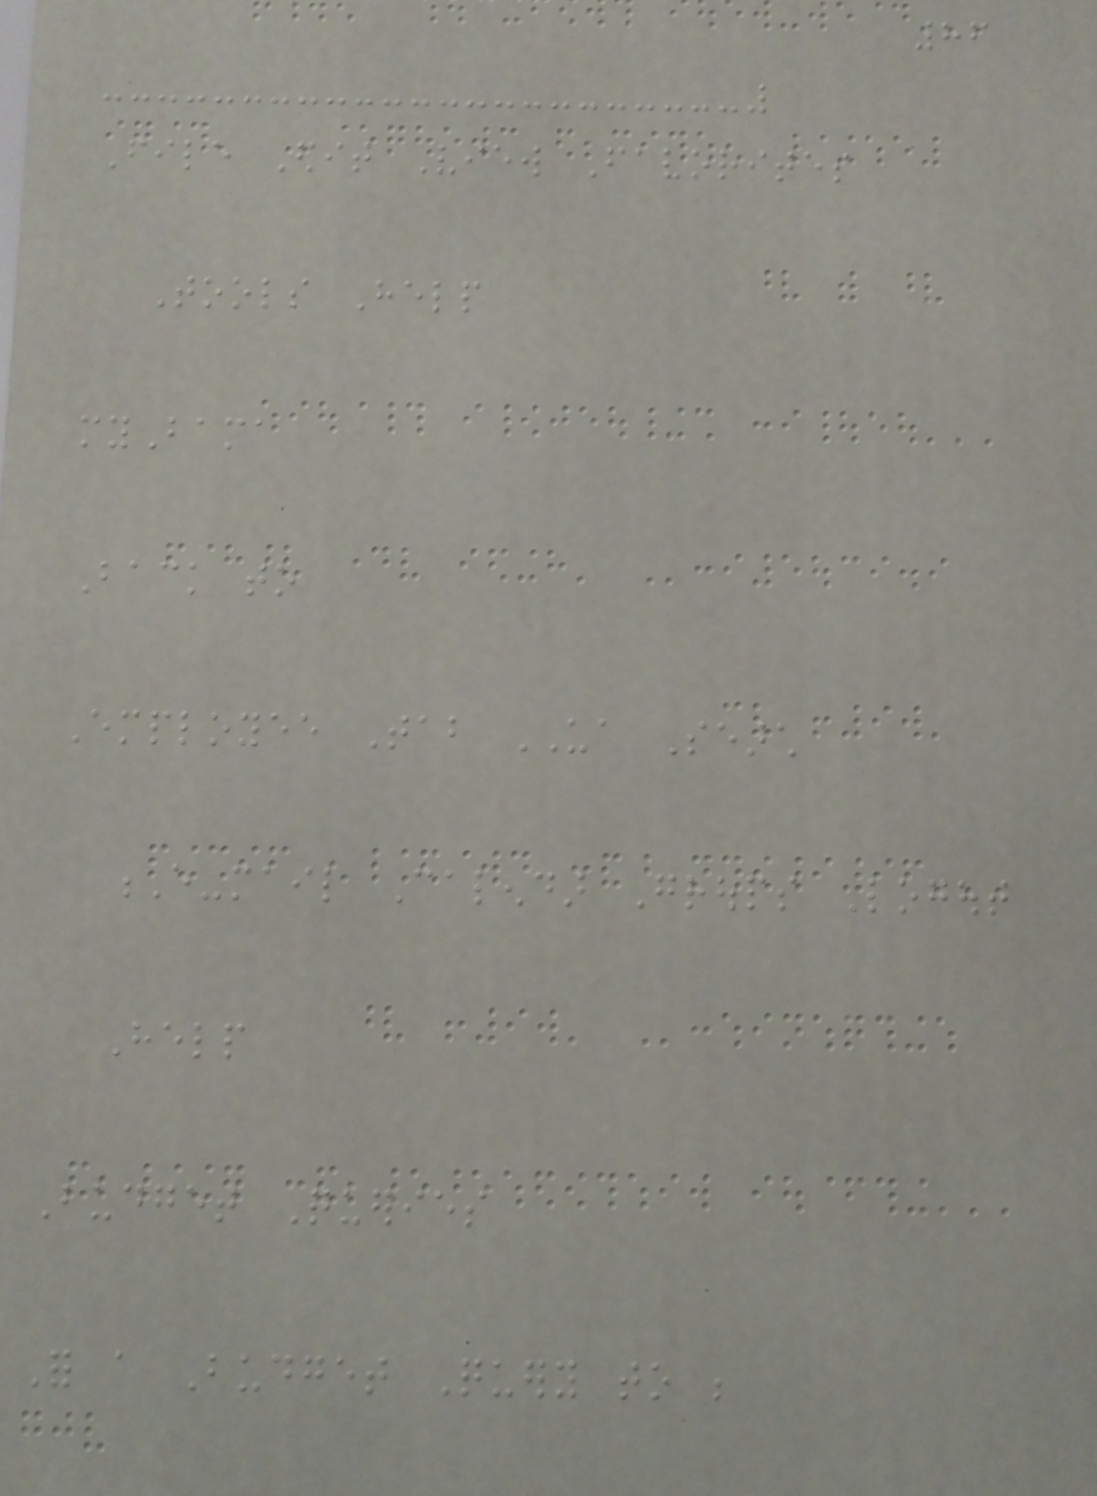86
File Edit View Favorites
Tools Help
myBama
Back to
Employee Tab UA Search
E-mail Calendar Groups Logout
Help
Budget Queries
For a Budget Query to be
